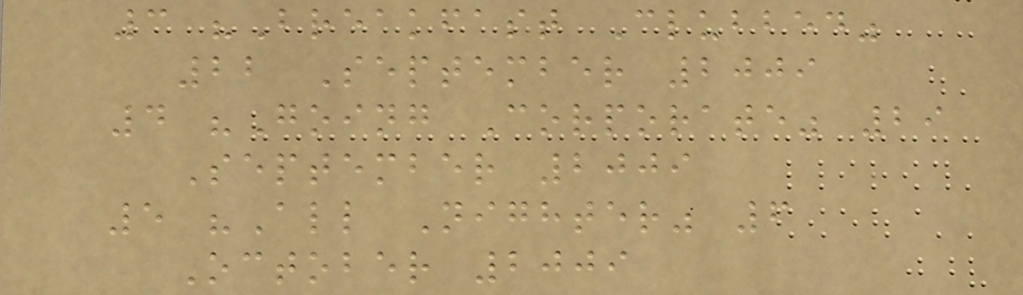3 "Breakfast Clubbed"
22 September 2009
4 "Going Corporate" 29
September 2009
5 "All Nighter" 6
October 2009
